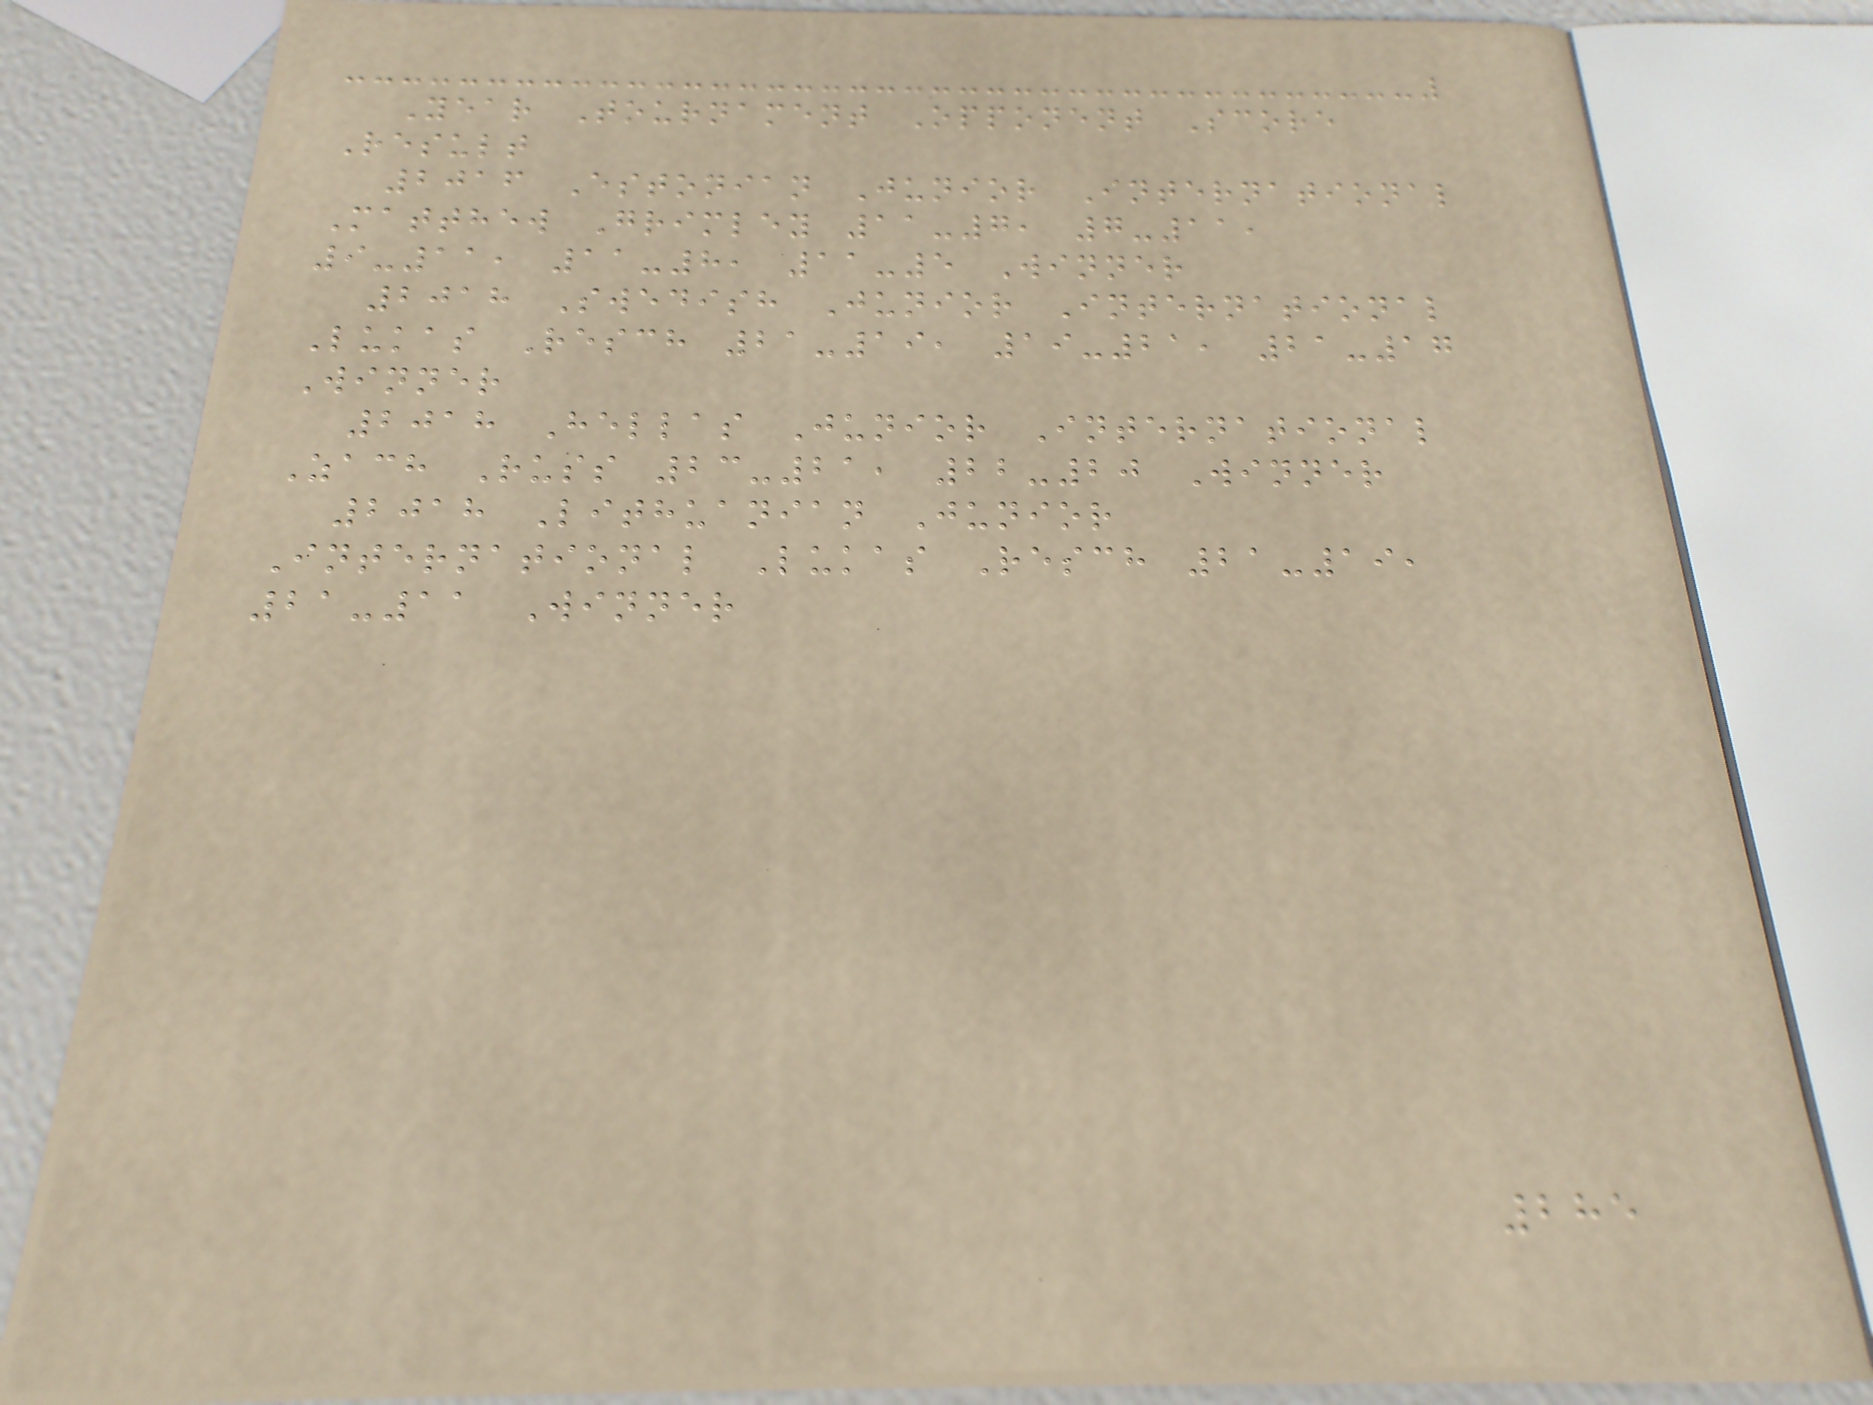Year Tournament Opponent Score
Result
2016 Estonian Junior International
Matthew Grimley 11-7, 7-11,
9-11, 11-8, 11-5 Winner
2018 Swedish Junior International
Lukas Resch 21-19, 19-21, 21-17
Winner
2018 Hellas Junior International
Zach Russ 23-21, 22-20 Winner
2018 Lithuanian Junior
International Lukas Resch 21-19,
21-11 Winner
285
